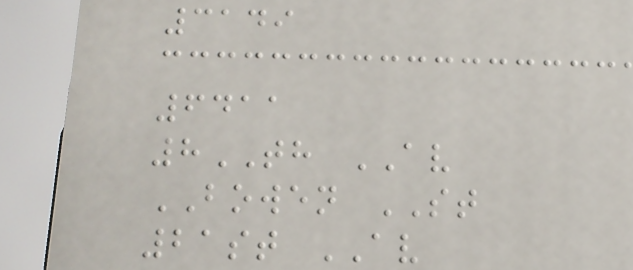3149
6411
8TH AV
BOWEN ST
21st AV
